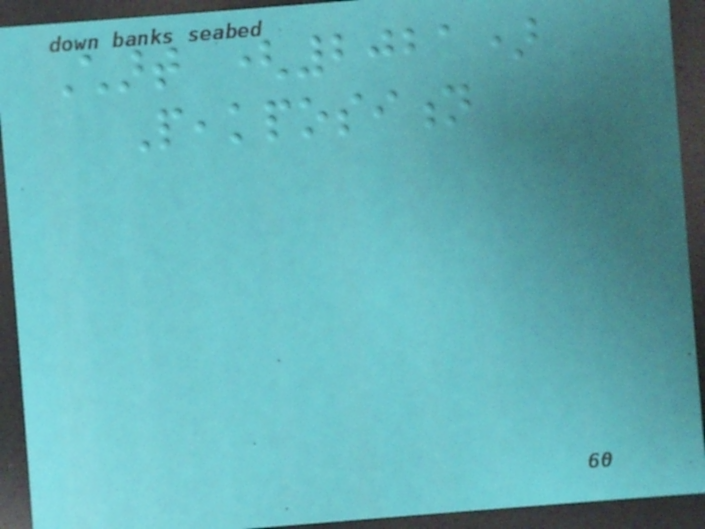Chart (2021)
Peakposition
